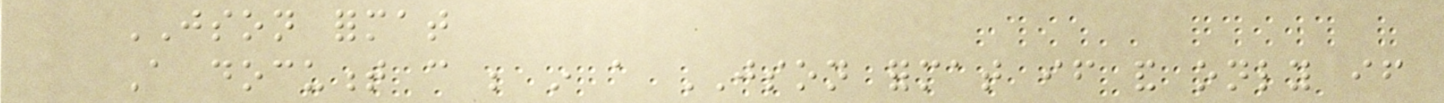JSON format
A document can be in a JSON format if and only if
